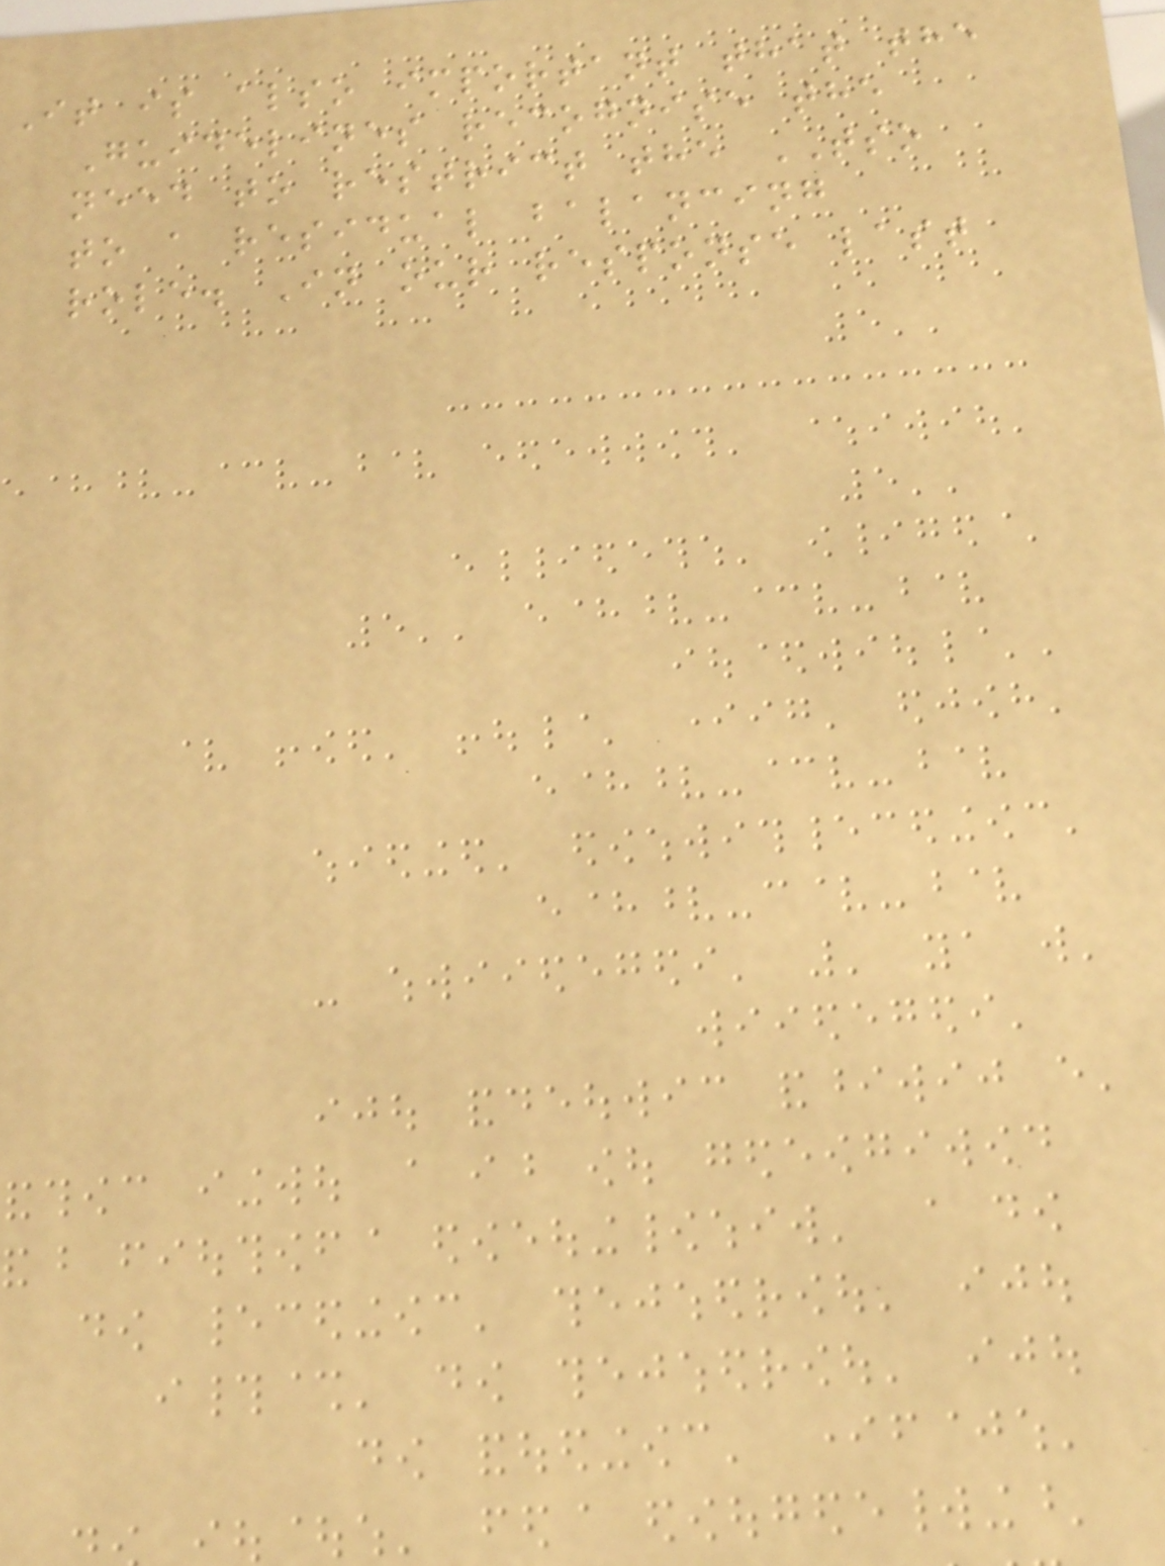It is also important that the
Guidelines recognise the
need to restrict the TSO
to a residual balancing
role. In our response last
